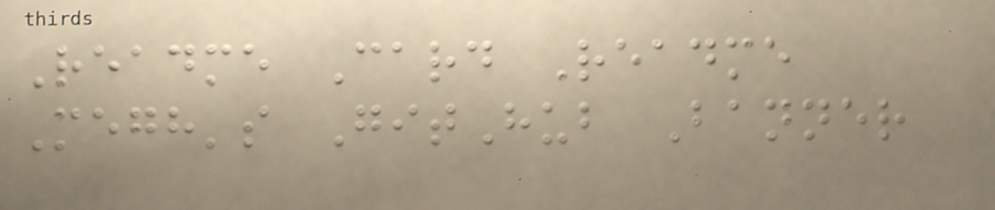Readme Card Readme
Megh's GitHub Banner
